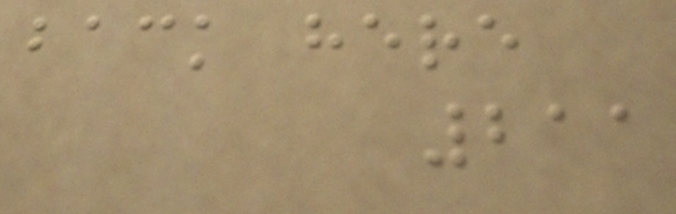back here
211
